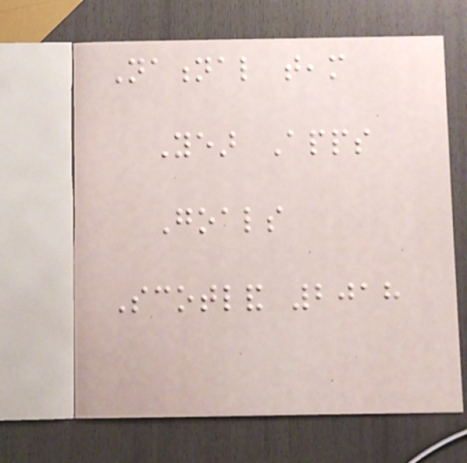National team
Year Apps
Goals
Scotland 2018
